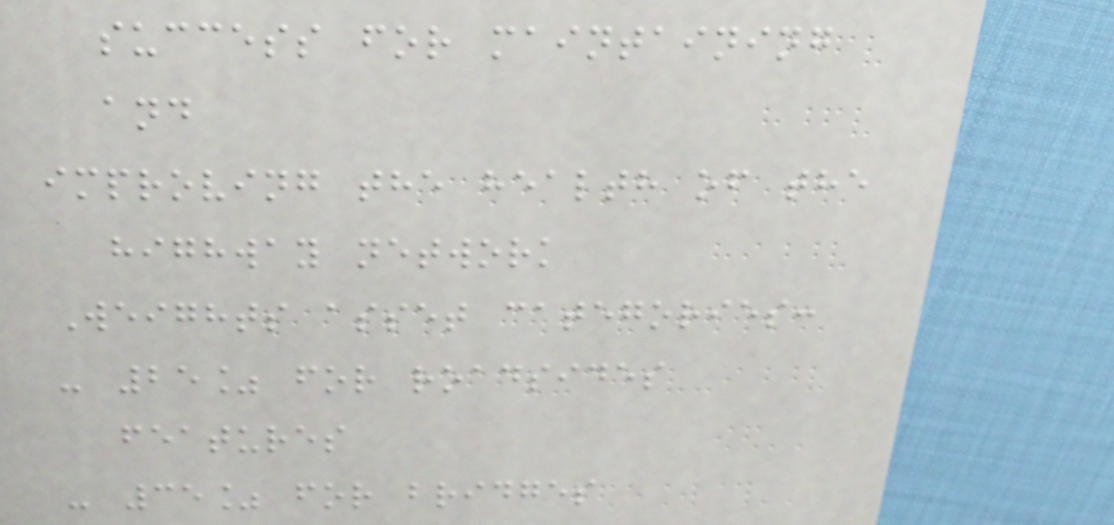success for maintaining
and
improving the health of the
highway network
Weights asset categories:
- 25% for roadsides
features
- 35% for bridges
